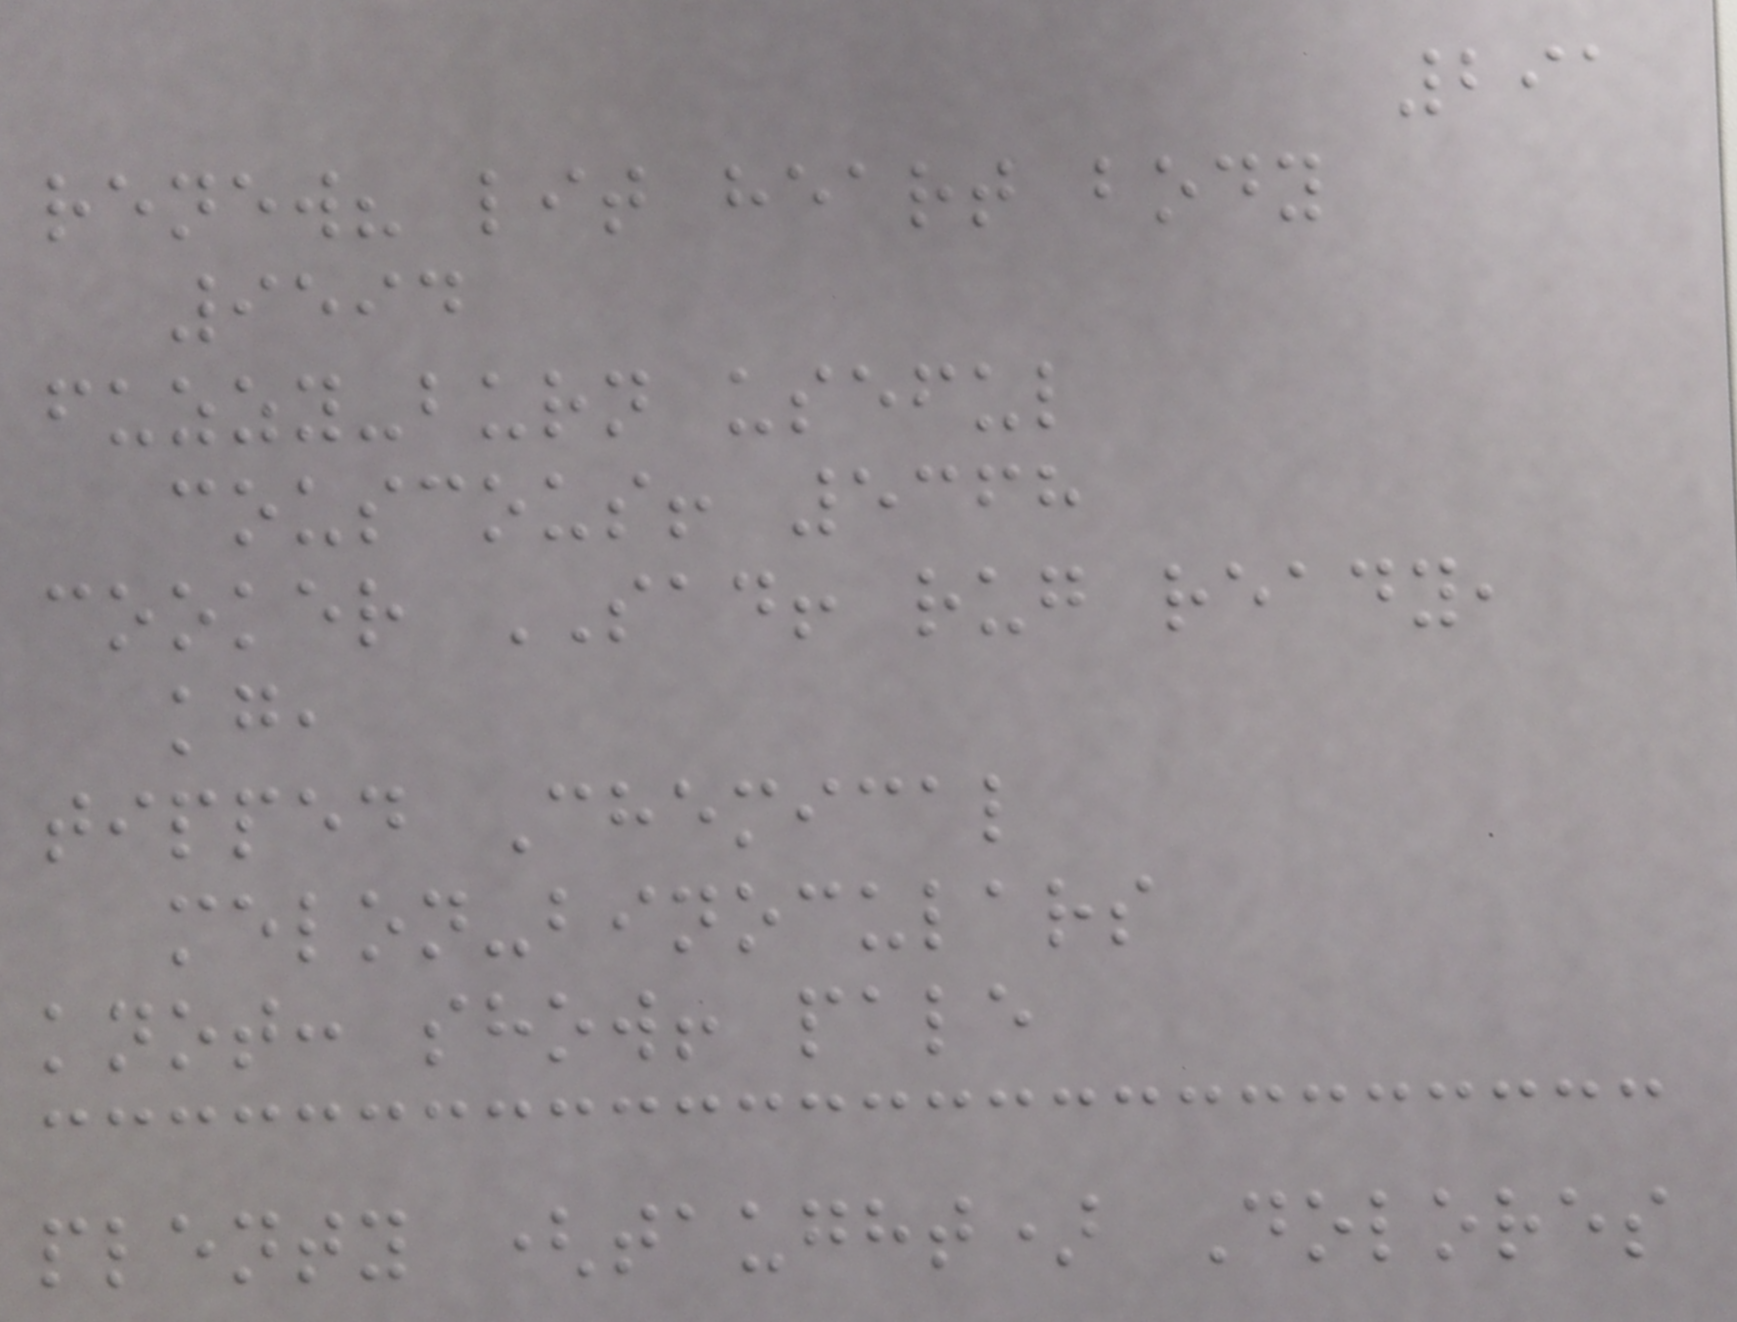291
renew? lit heart body
9594
fuzzy-burn useful
couscous! 5368
cooker SAD! rug ready,
kg,
tipped Chemical
melon-binoculars
knot: show! pale
plenty (taught) Dolores
